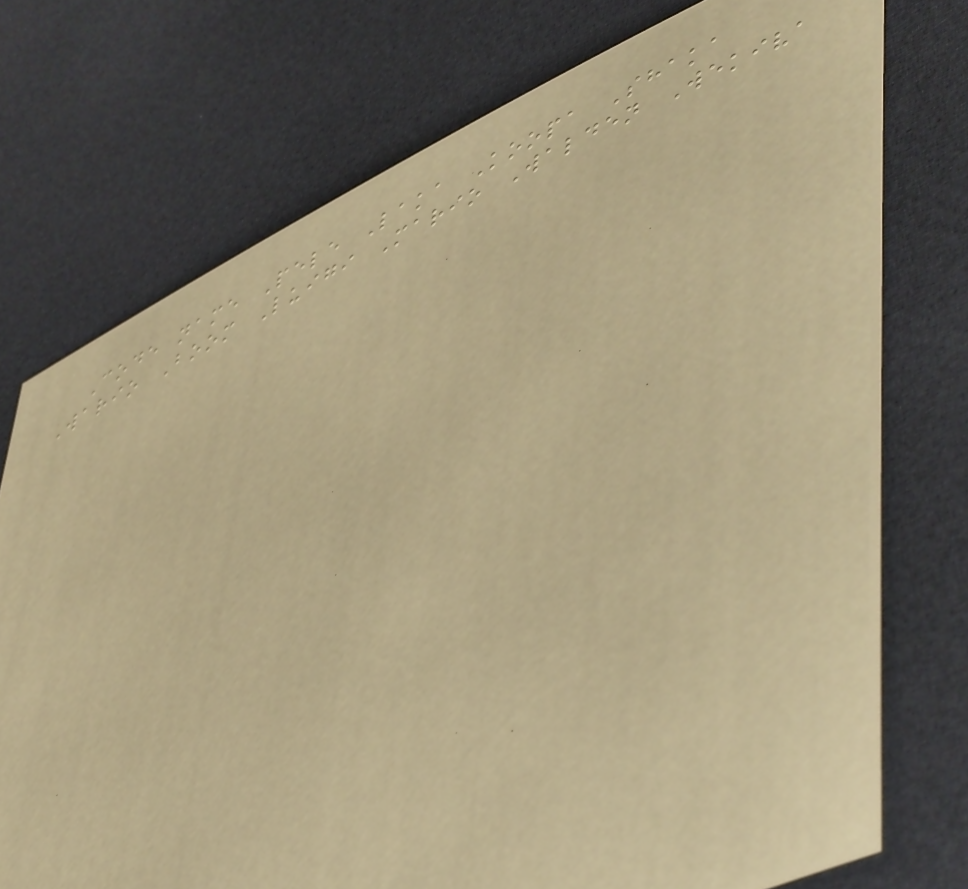Code name Pele Laka Koopa Shaka
Wario Boom Luigi Mario Walden Wekiva
